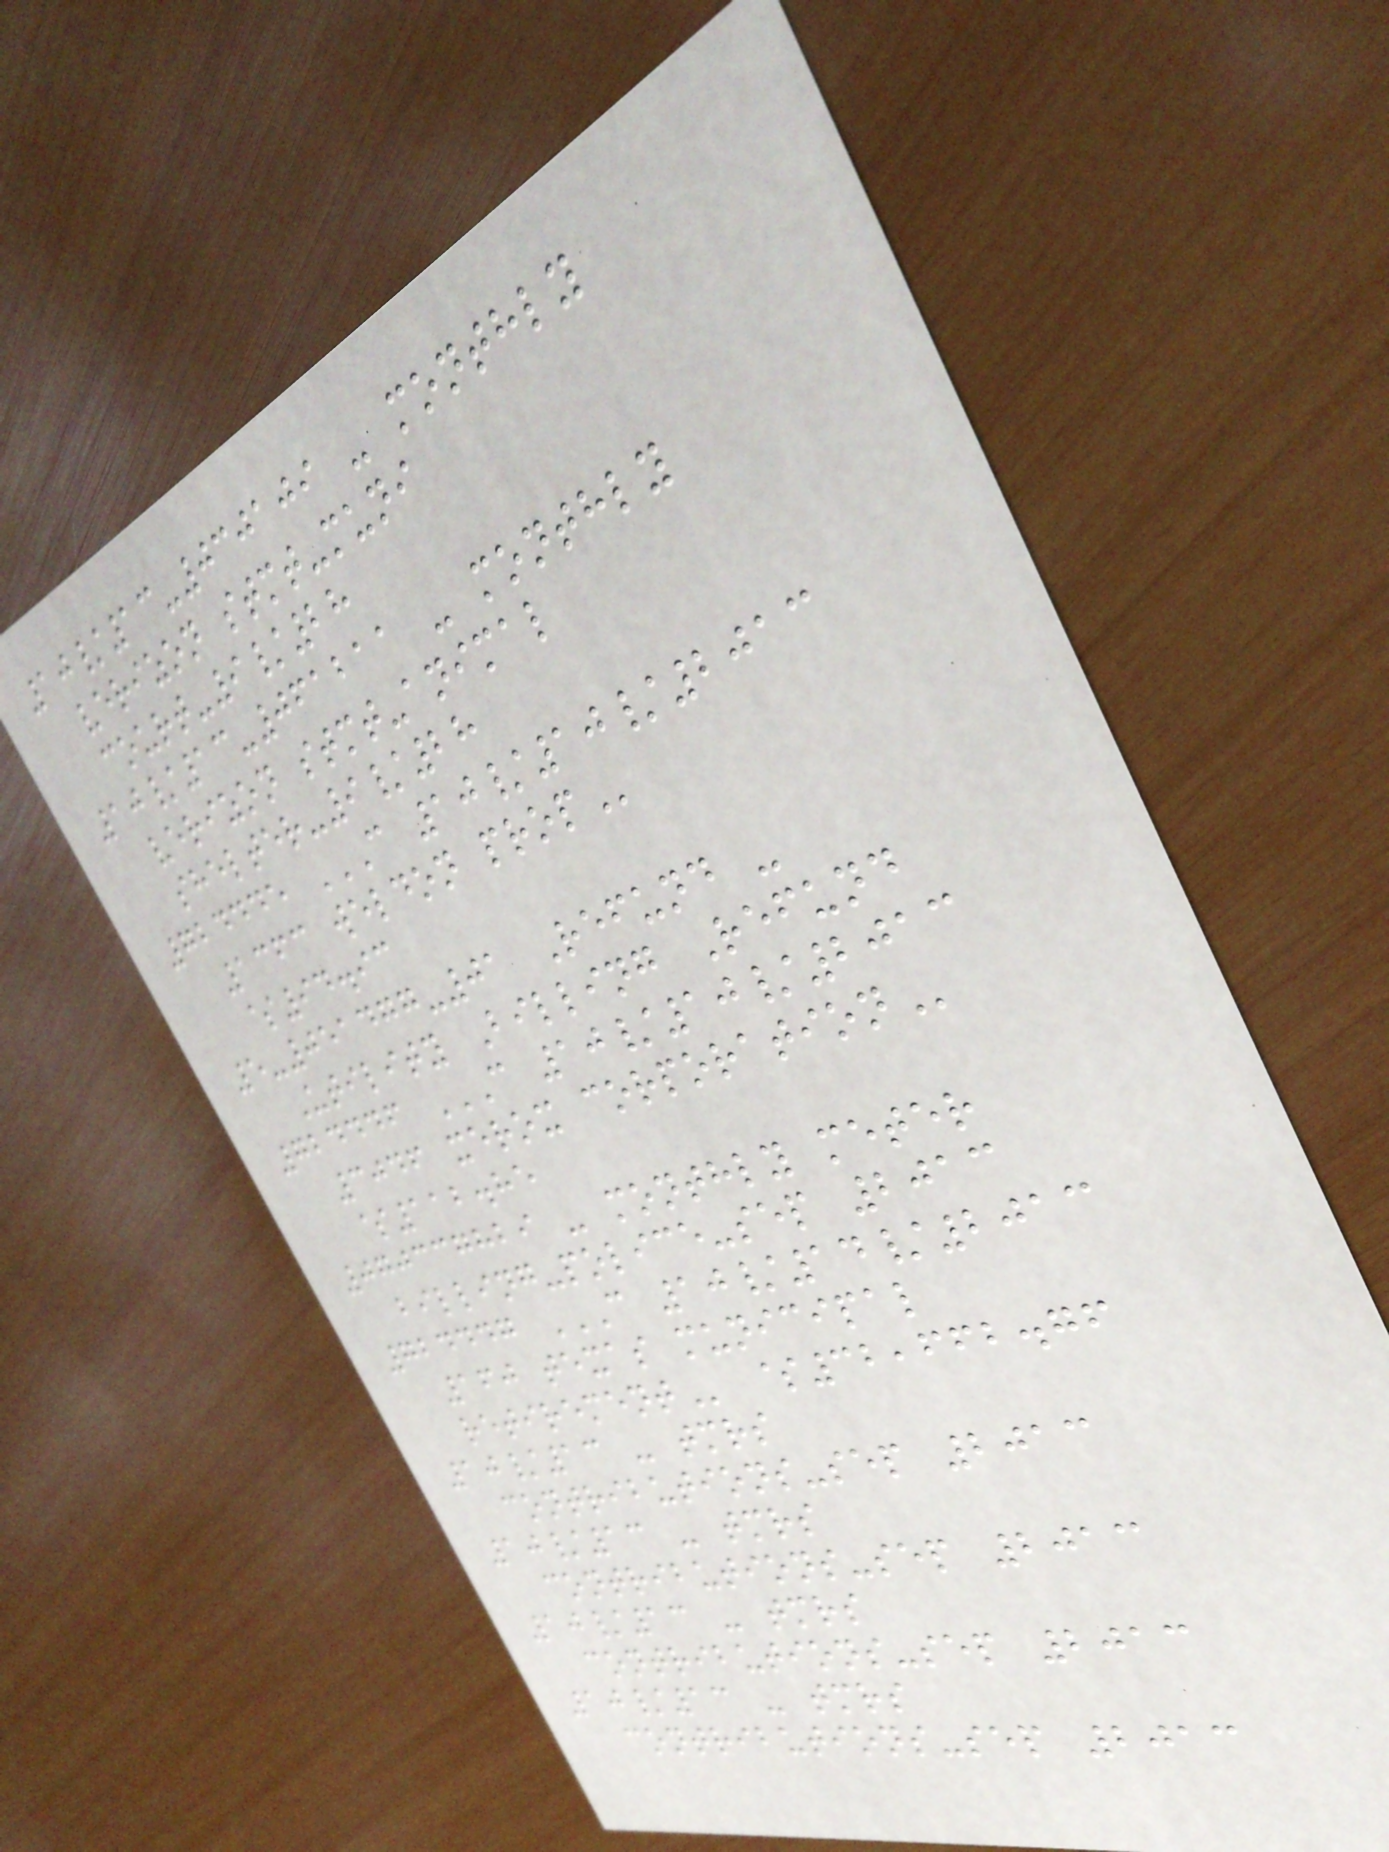10/13-030109 - monthly
verizon stmt-muni
court-9/28
10/13-061211 - monthly
verizon stmt-animal
shelter-9/28
724445 C 10/10/2013
1363 WELDON PROP
$94.93
5-051477-01 Refund -
Utility Billing Refund
724446 C 10/10/2013
3046 XEROX CORPORATION
$112.85
070337829 - monthly meter
billing-police-sep 2013
724447 C 10/14/2013
160 TEXAS MUNICIPAL
RETIREMENT $32,662.76
10/13 - tmrs
contributions-sep 2013
10/13 - tmrs
contributions-sep 2013
10/13 - tmrs
contributions-sep 2013
10/13 - tmrs
contributions-sep 2013
